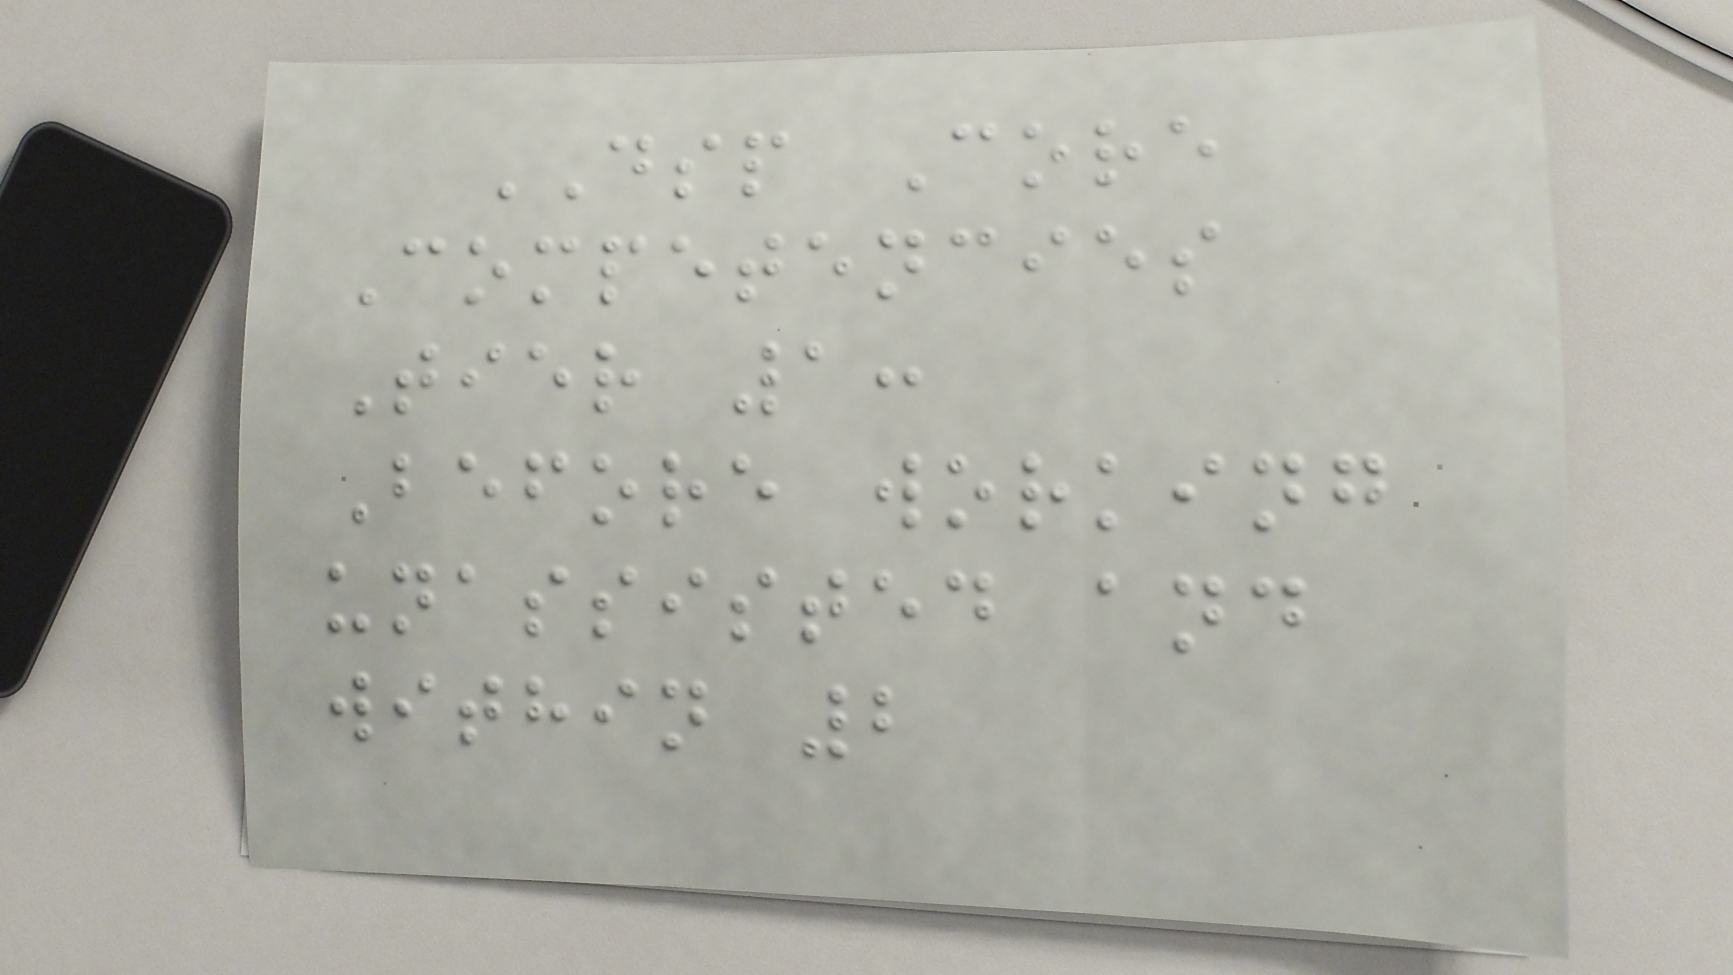DSP Core
Competencies
Tier 1:
Before working
unassisted and
within 2
